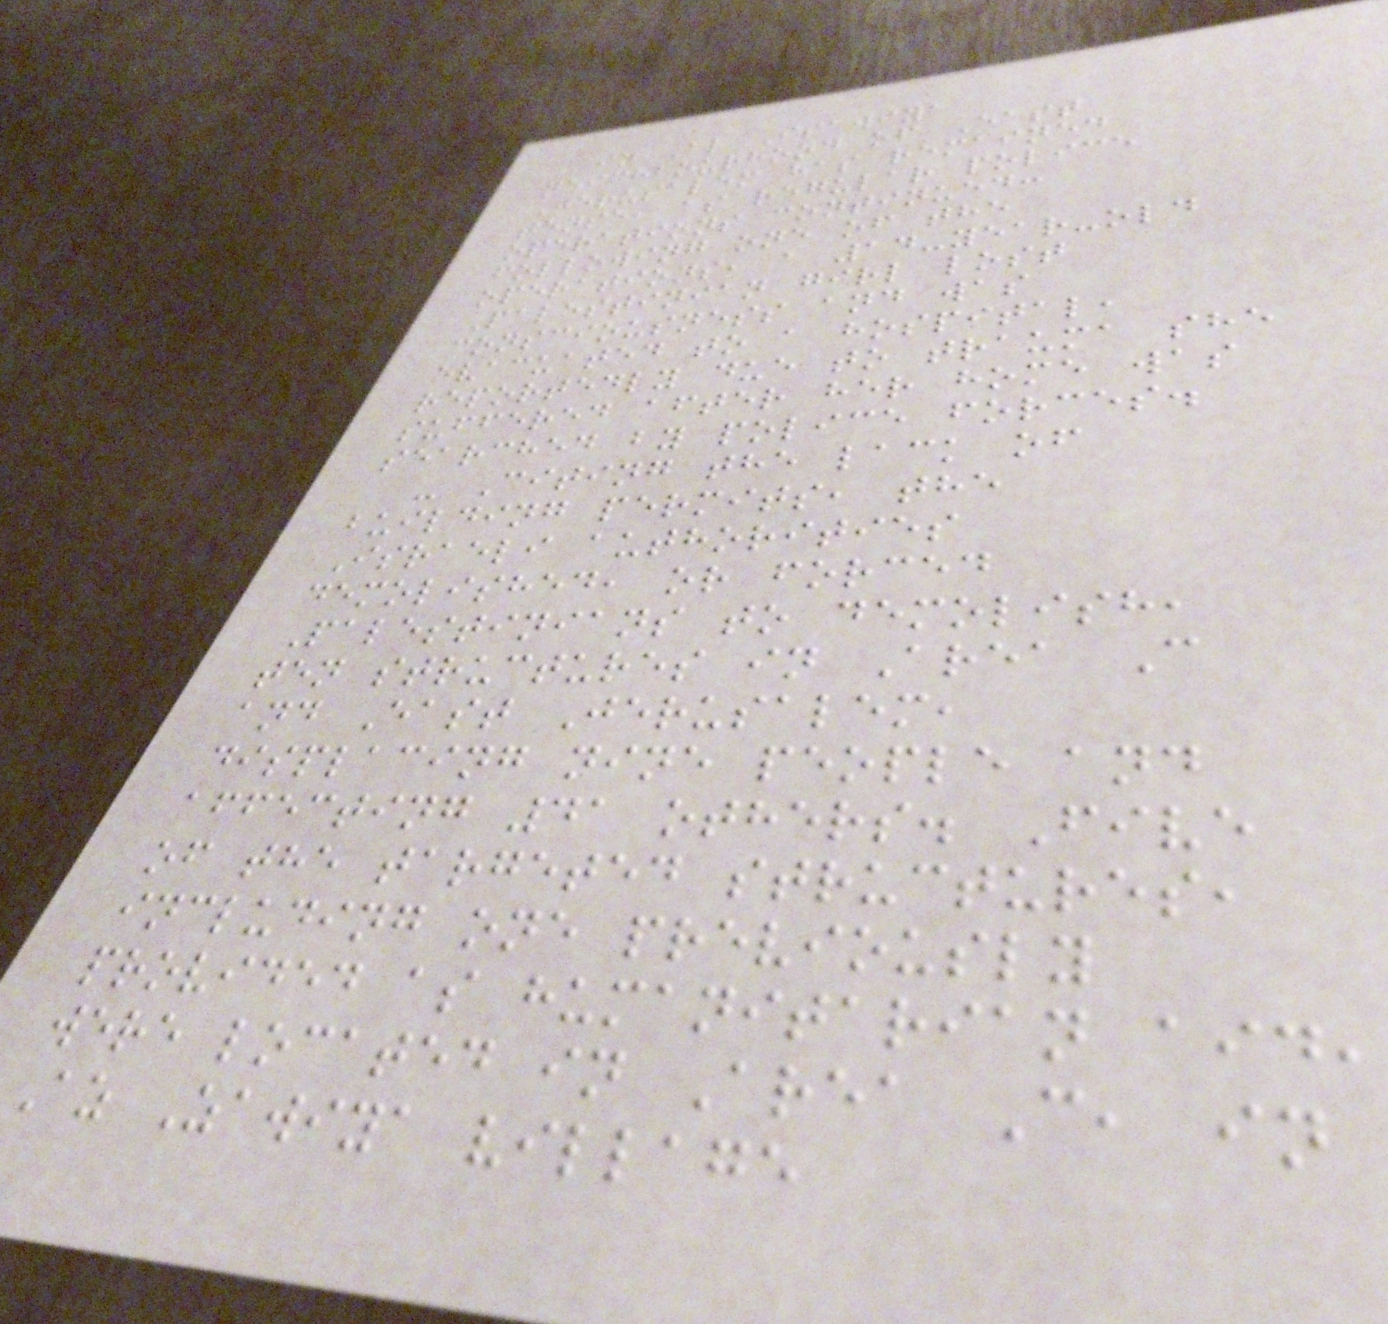in Al Isawiya
neighbourhood of East
Jerusalem has remained
tense, as regular police
operations continued:
following one of the
operations, a 14-year-old
Palestinian girl lost
consciousness and was
evacuated to a hospital,
reportedly due to trauma she
suffered after her home was
searched by police forces.
- Citing the lack of
building permits, the
Israeli authorities
demolished, or forced
Palestinians to demolish,
ten structures in Area C
and East Jerusalem,
displacing nine people and
affecting 41 others. Five
of the targeted structures,
including one previously
provided as humanitarian aid,
were located in Area C, in
Az Zawiya village
